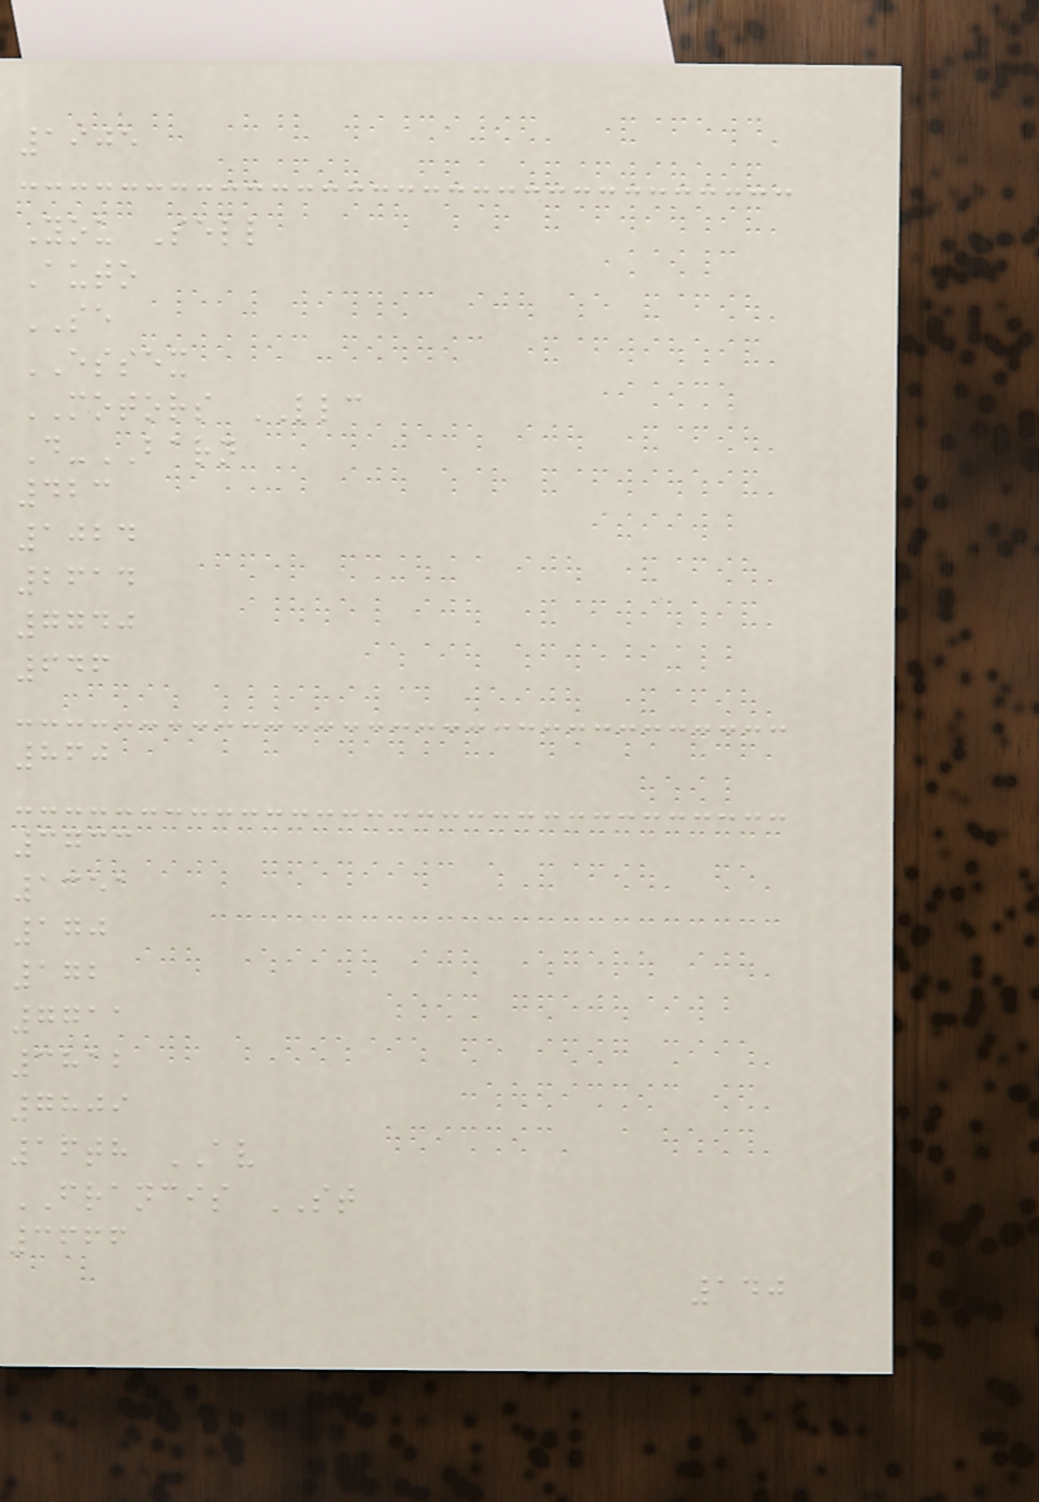1905
You Sell
Auto
SE
ESSEX
MOTORS LLC
D-BARN
423
1024
2614
7740
646
860
3733
1351
170
172
7711
3812
7809
16th AV
FRANCIS ST
3666
140
